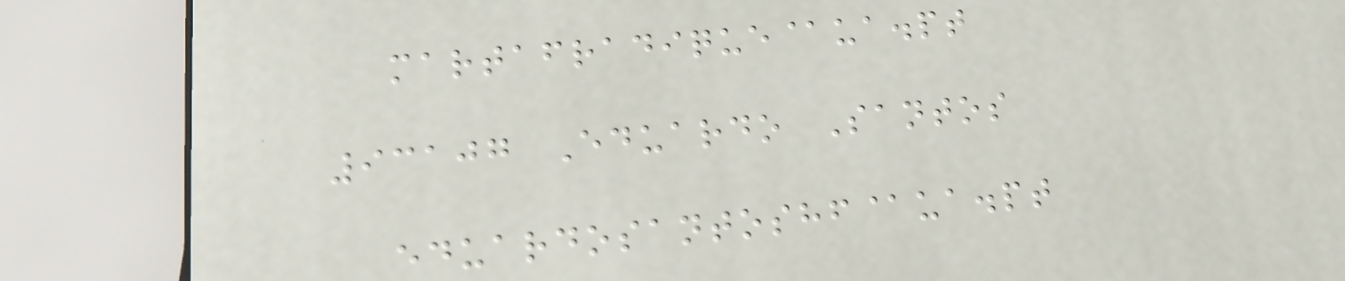martafradique@ua.pt
93107 Eduardo Santos
eduardosantoshf@ua.pt
